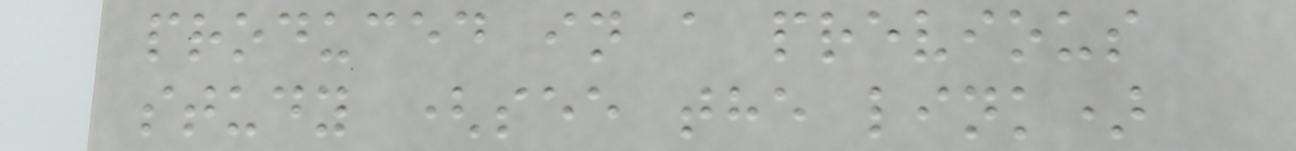produced in a previous
study (see the link)
